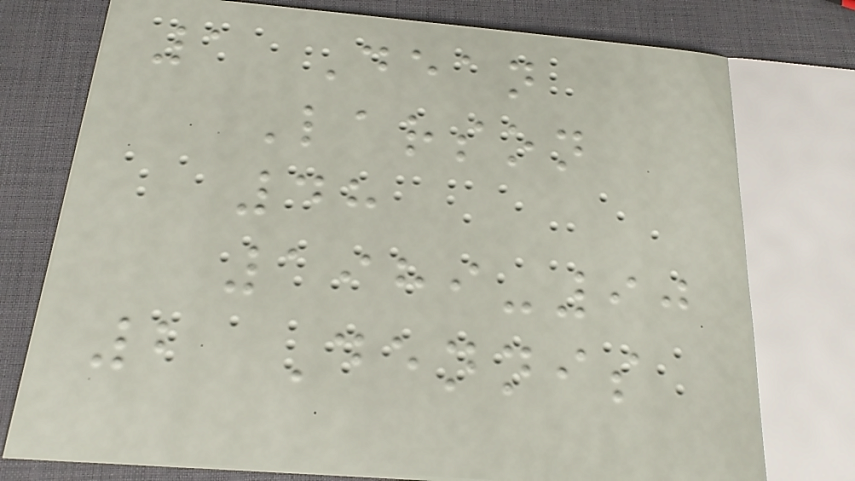1 Dean
Larson
48
1989-90
2 Dennis
